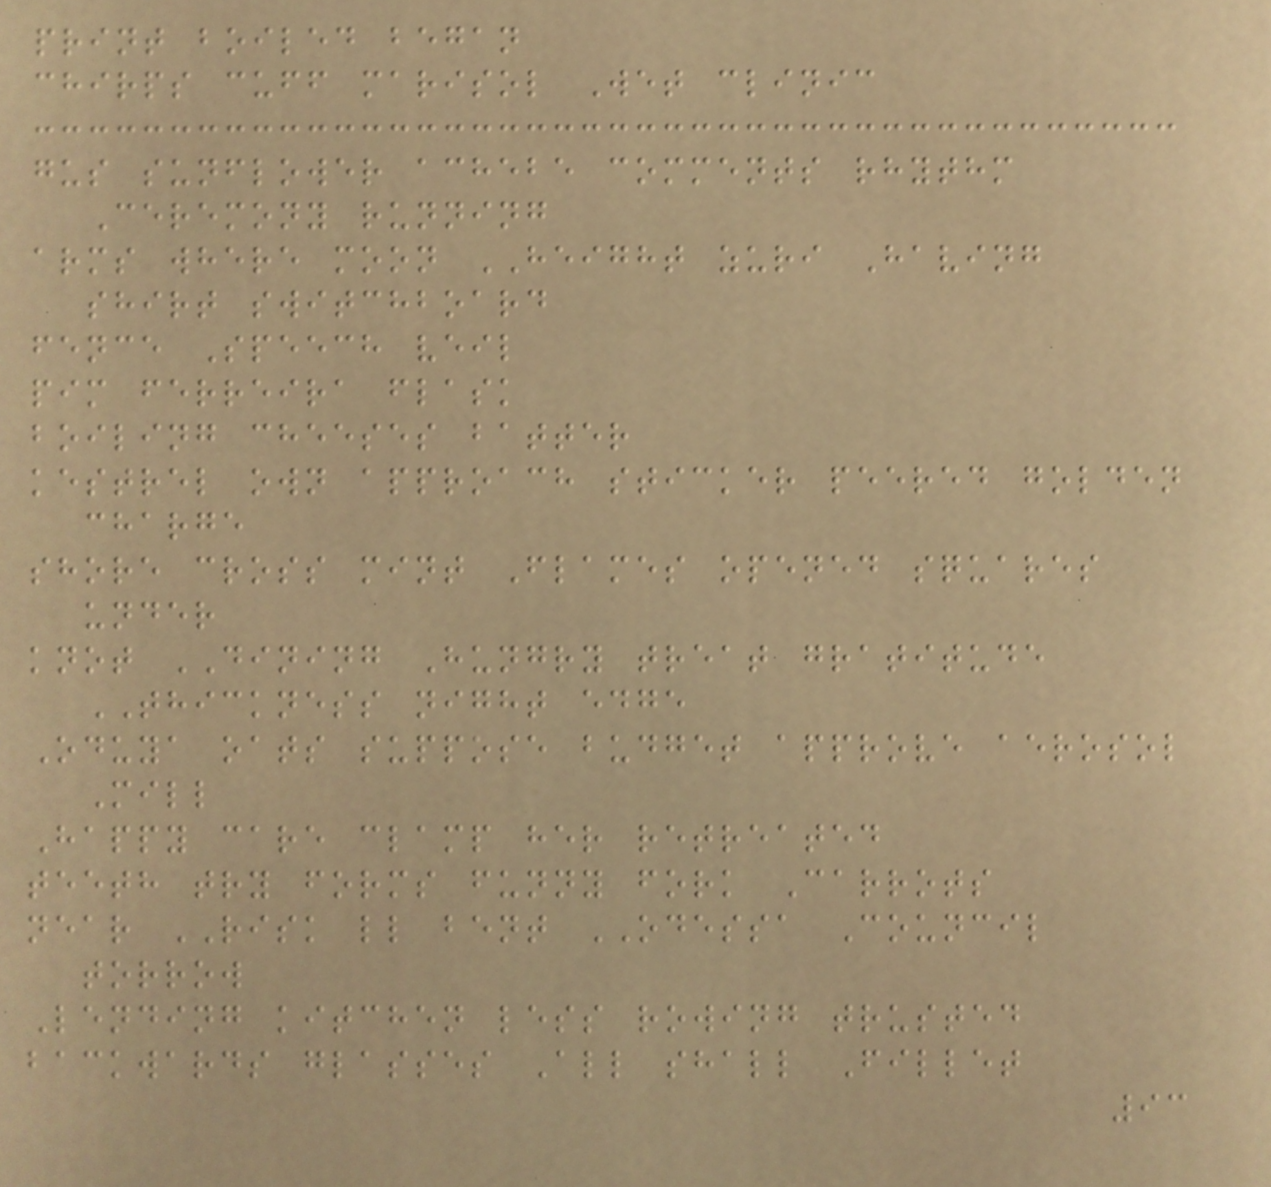print boiled began
chirps cuff marisol Wet clinic
gus sunflower achebe comments rhythm
Ceremony running
arms where moon HEIGHT zuri Having
shirt switchboard
fence Speech veil
pim ferreira flask
boiling cheeses batter
kestrel own approach sticker peered golden
charge
shore cross mint Flames opened squares
under
knot DINING Hungry treat gratitude
THICKNESS night edge
Oduya oats suppose budget approve aerosol
Mill
Happy care clamp her retreated
teeth try forms funny fork Carrots
near RISK ll bent ODESSA Council
torrow
Lending kitchen less rowing trusted
backwards glasses All shall Fillet
93
